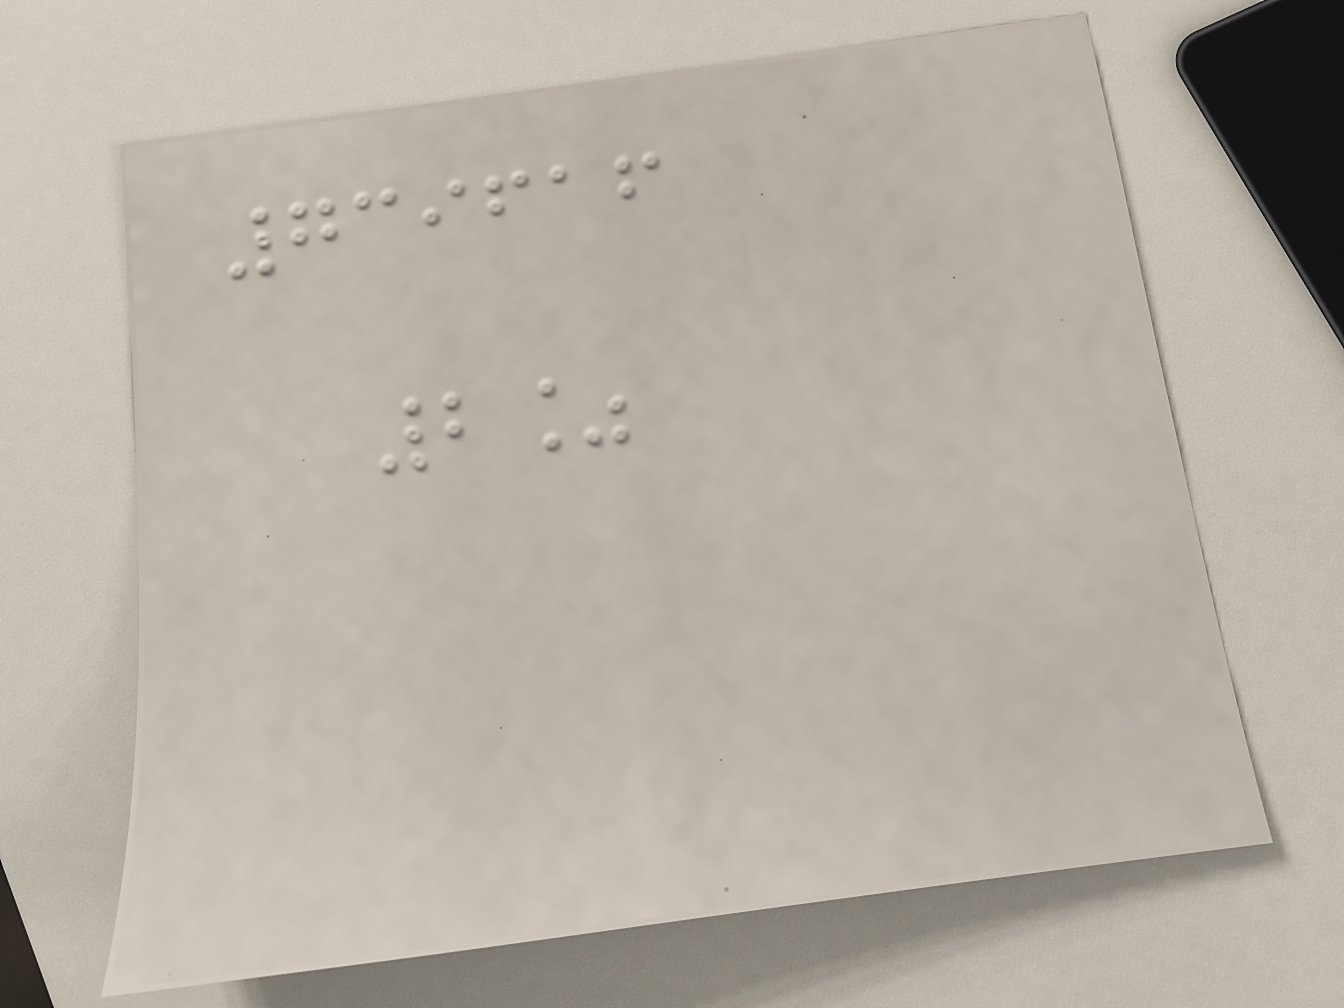739616
2%
